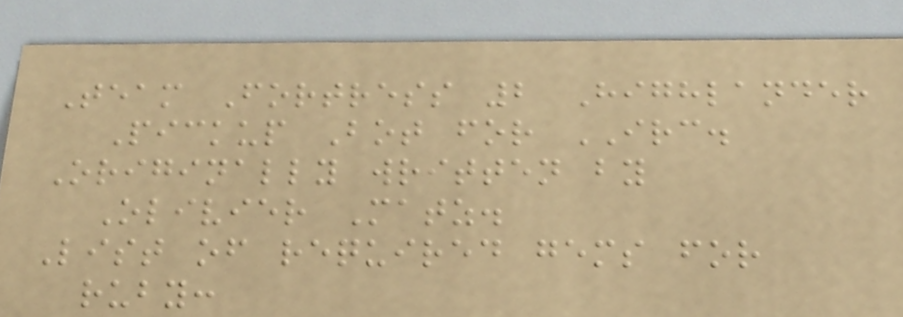Team Fortress 2 Highlander
Pickup Bot for IRC.
Originally written by
Olivier Matz.
List of required gems for
ruby:
